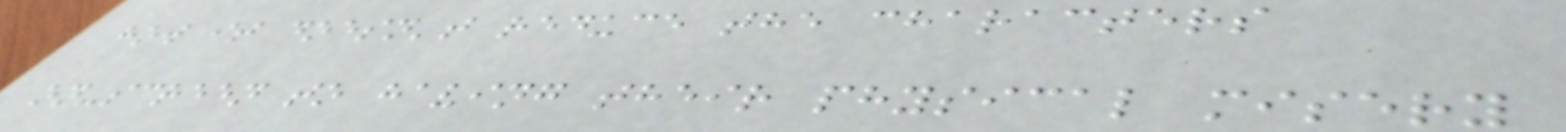how it doesn't reduce the characters
on-screen to having their physical misery
